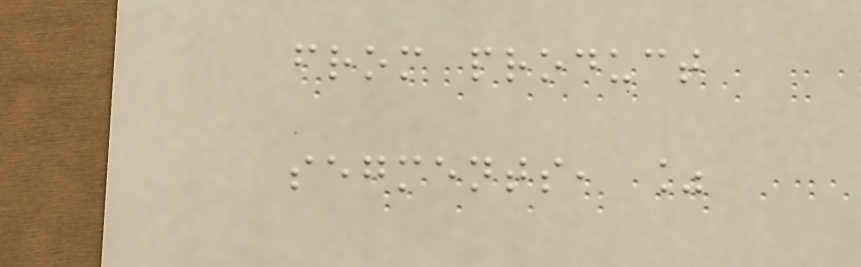from product
segments, %
